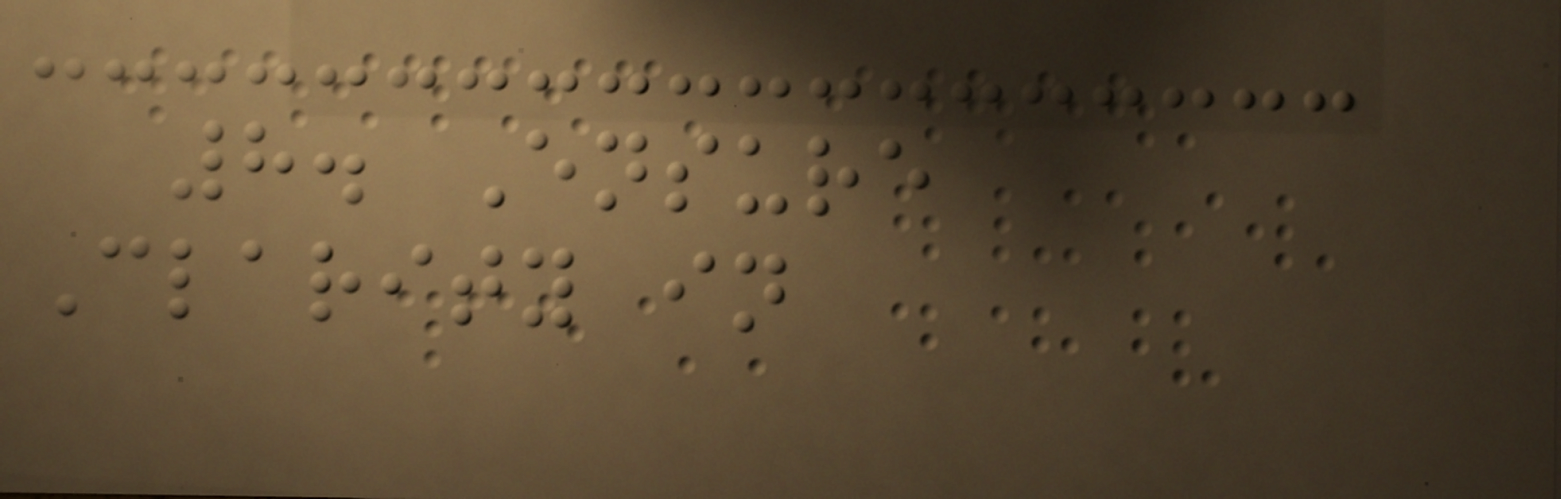8. Ensure
Clarity in
